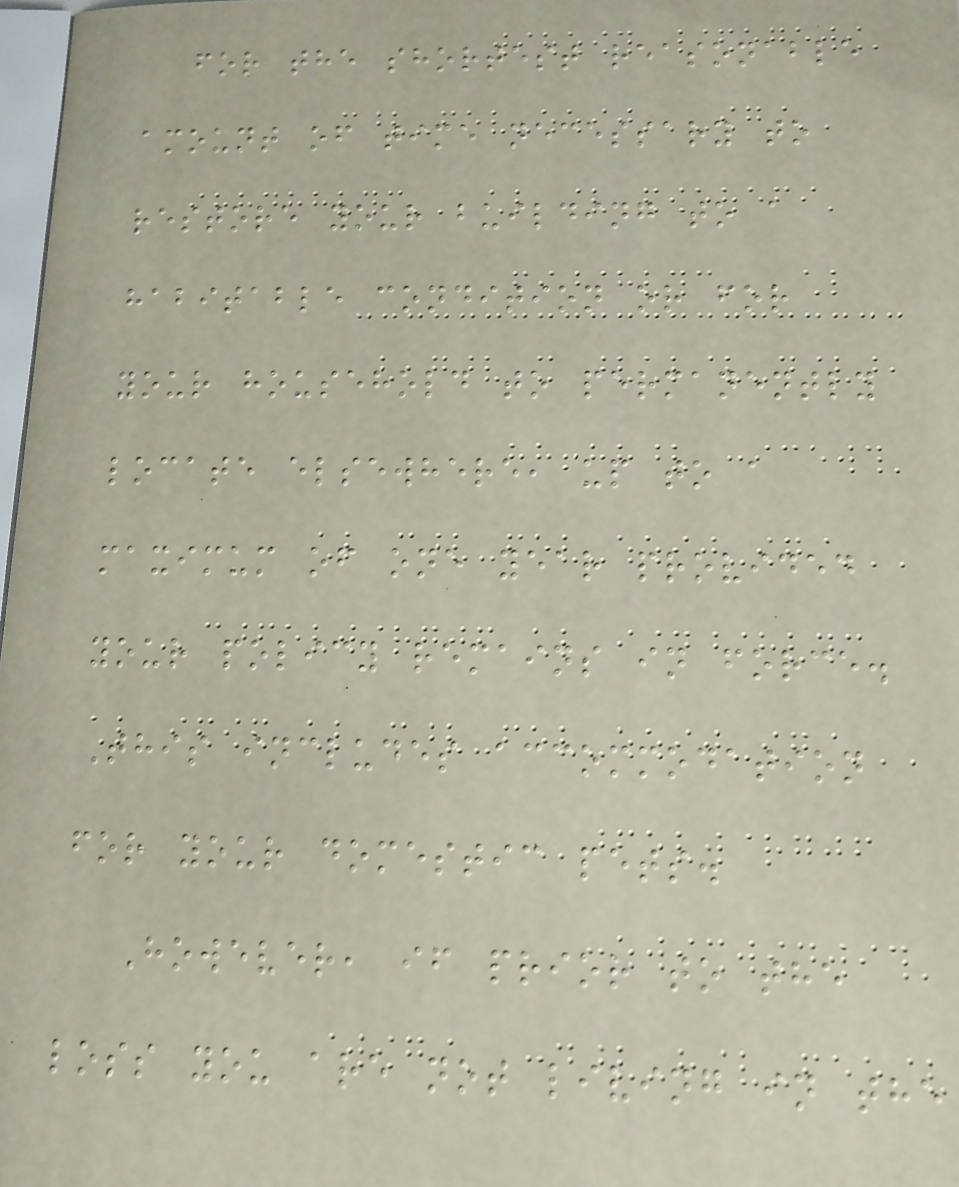for the shortest reasonable
amount of time necessary to
restore your building to a
habitable condition or for
your household to permanently
locate elsewhere, up to a
maximum of one year provided
your policy remains in force.
This includes accommodation
for your domestic pets.
However, if prior to the
loss you are not living in the
